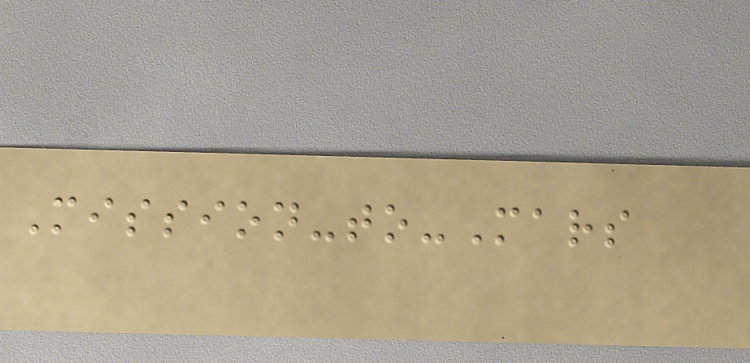Mission-to-Mars
